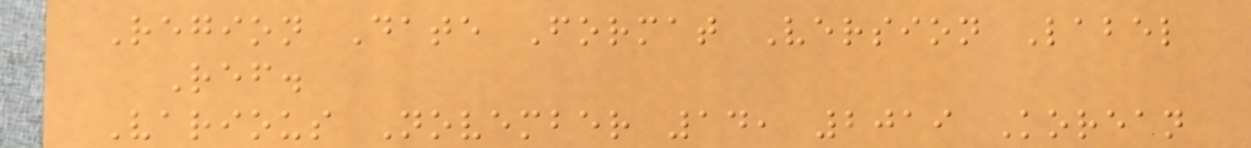Region Date Format Version Label
Ref.
Various November 14, 2019 Korean
